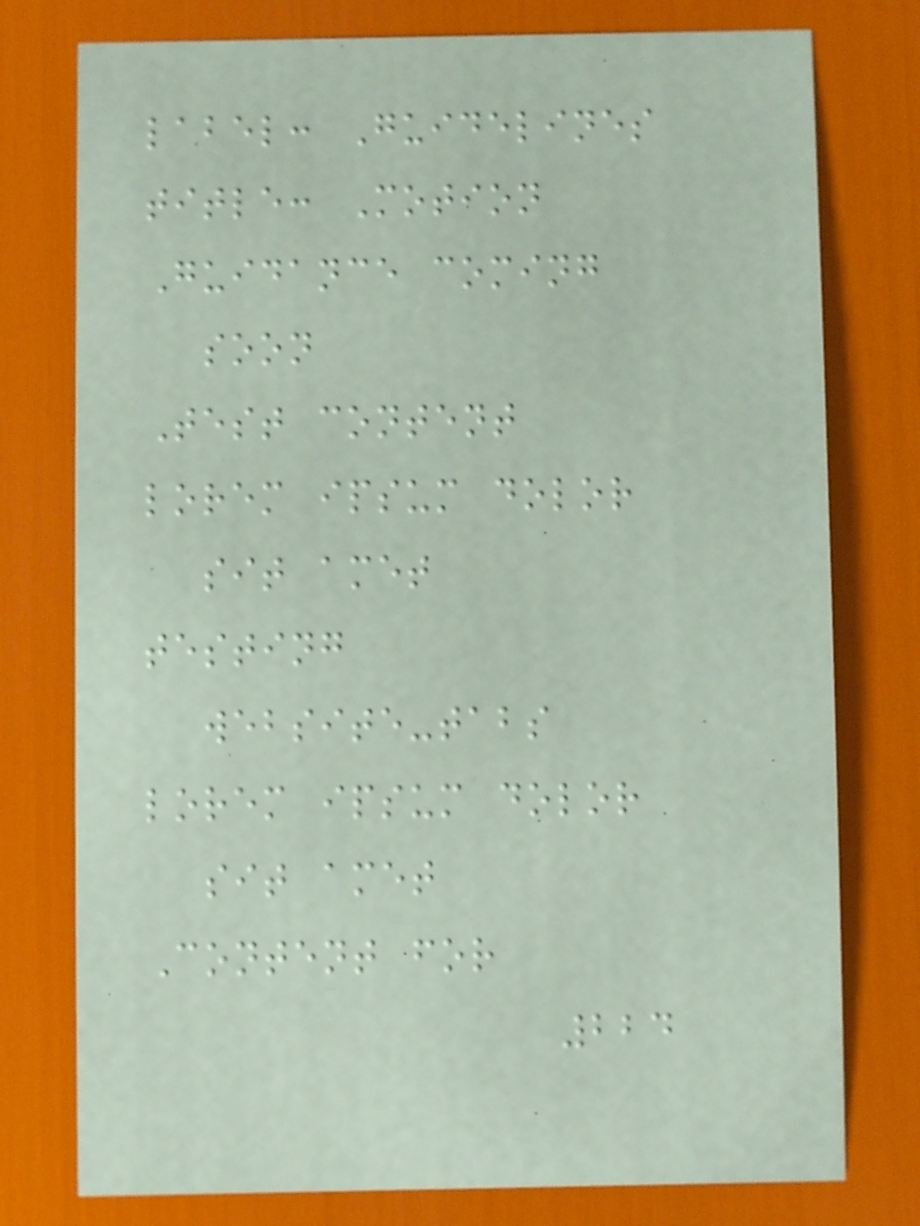label: Guidelines
title: Motion
Guidance coming
soon
Test content
lorem ipsum dolor
sit amet
testing
website-tabs
lorem ipsum dolor
sit amet
Content for
224
